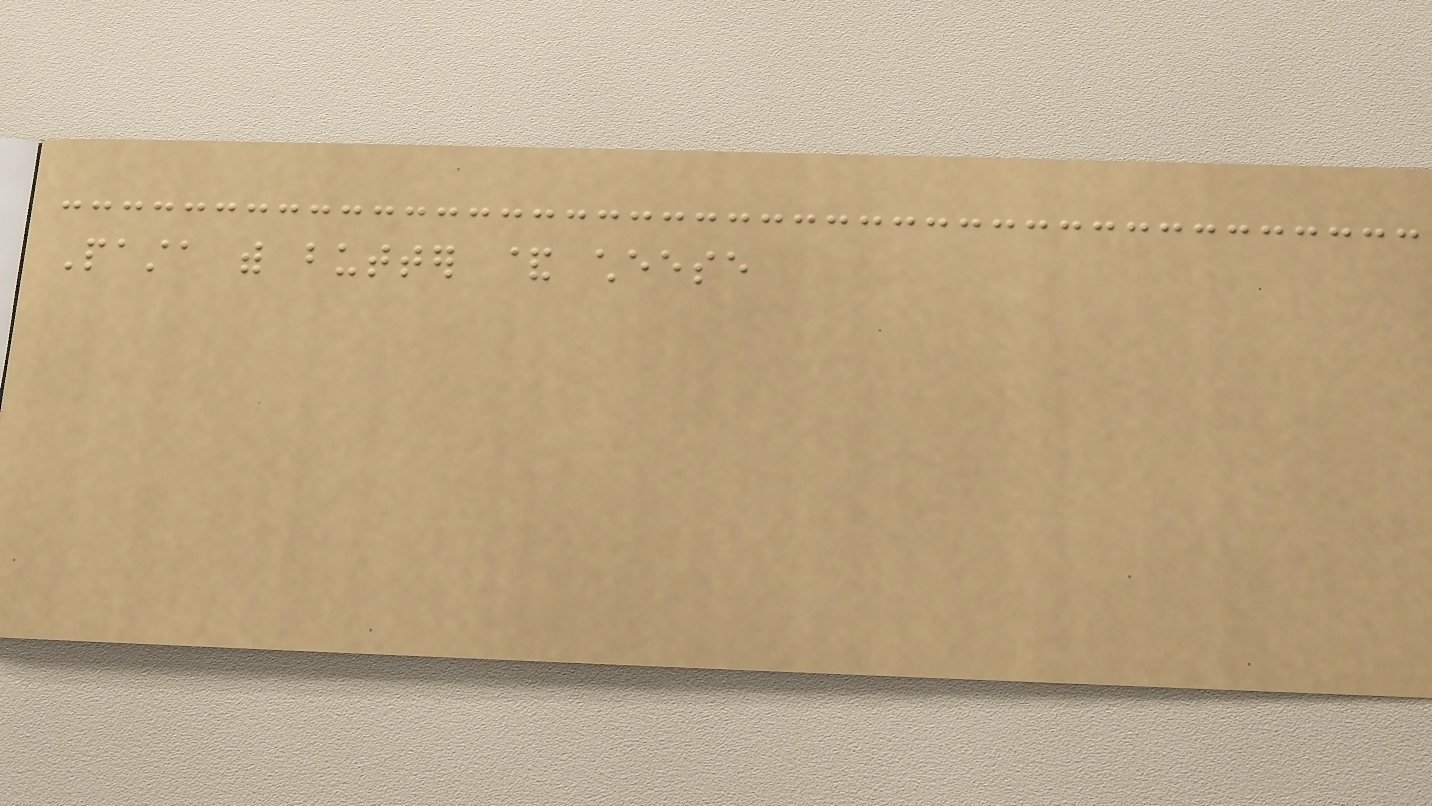Pasta with butter & cheese
